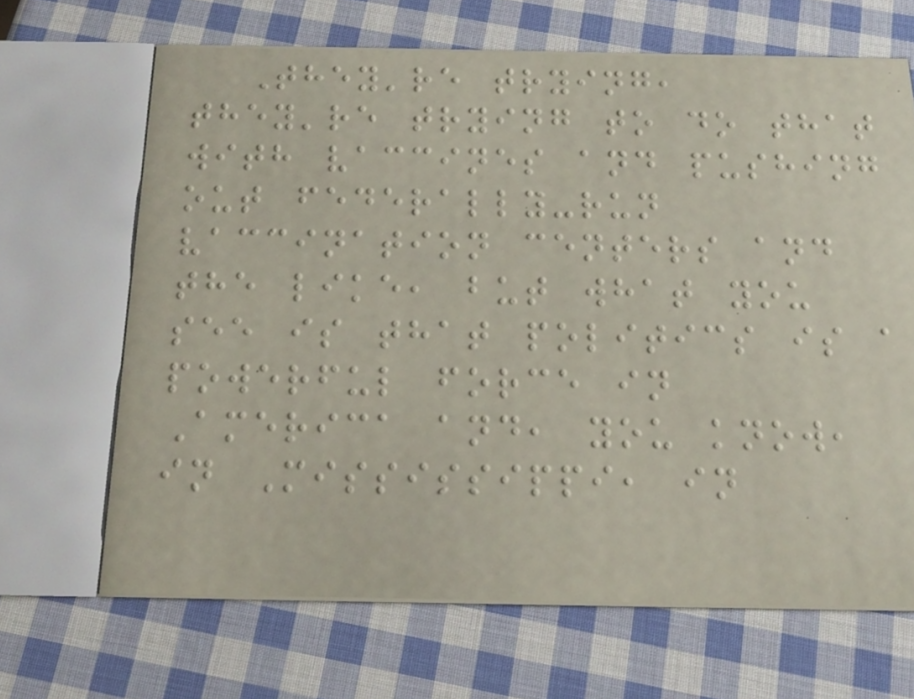They're trying,
they're trying to do that
with vaccines and pushing
out federally-run
vaccination centers and
the like, but what you
see is that politics is a
powerful force in
America and, you know,
in Mississippi, in
